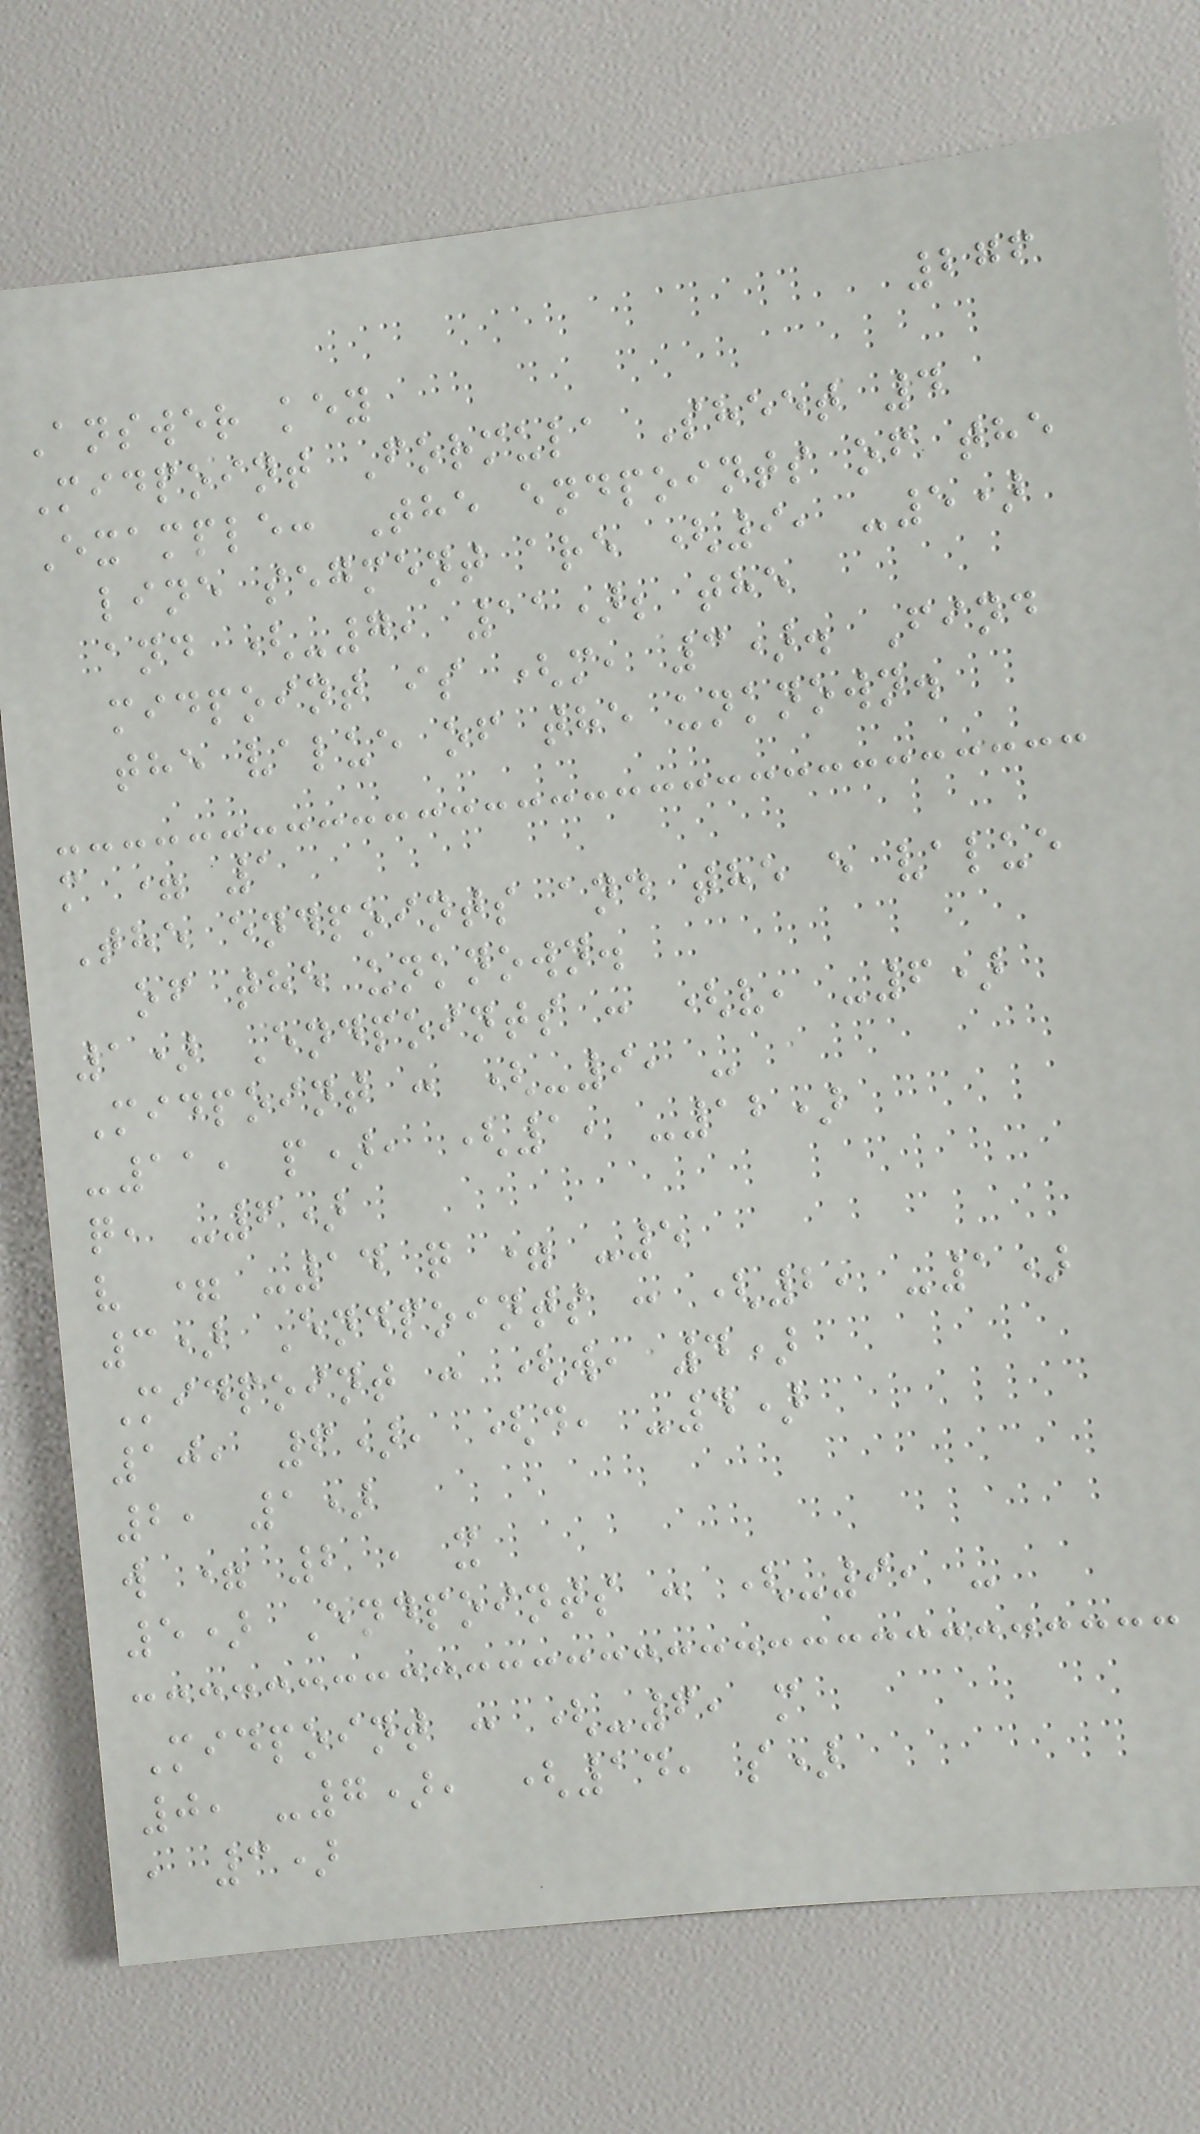276
Answer key
Midpoint Formula Sheet 4
Example: The endpoints of the
line segment are (9, -5)
and (-7, 11); the
midpoint is (m, 3). Find
the value of the unknown.
m = 1
The endpoints and the e value
of the unknown.
1) Endpoints : (v, -6)
Midpoint : (-9, -
-11, p), (1, -12)
q, -6)
v = -14 q = -5
3) Endpoints : (2, -1)
Midpoint : (w, 4)
10, 6), (d, -4)
2, 1)
w = 2 , x
5) Endpoints : (-9, -
Midpoint : (-6, m
0, -7), (14, s)
, 3)
